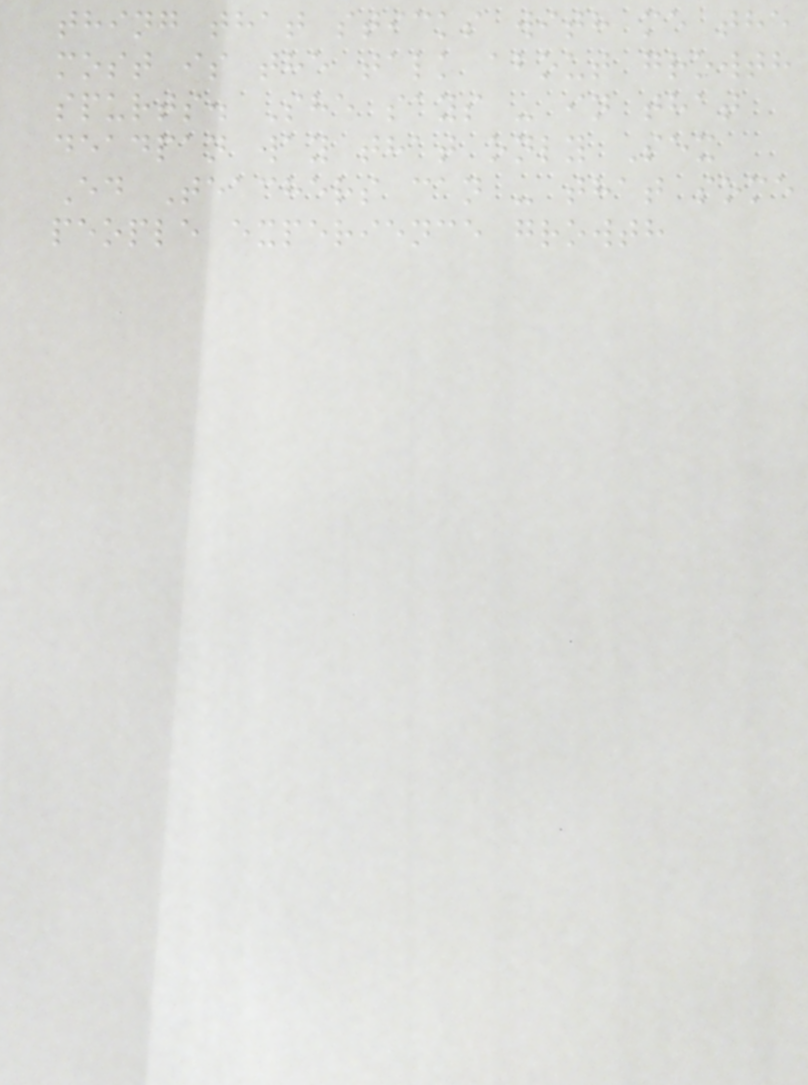thing that sticks with me the
most is the talk about growth
spurts. She says - in that
deadpan way that only Sex
Ed Teachers can - that some
people experience growth
